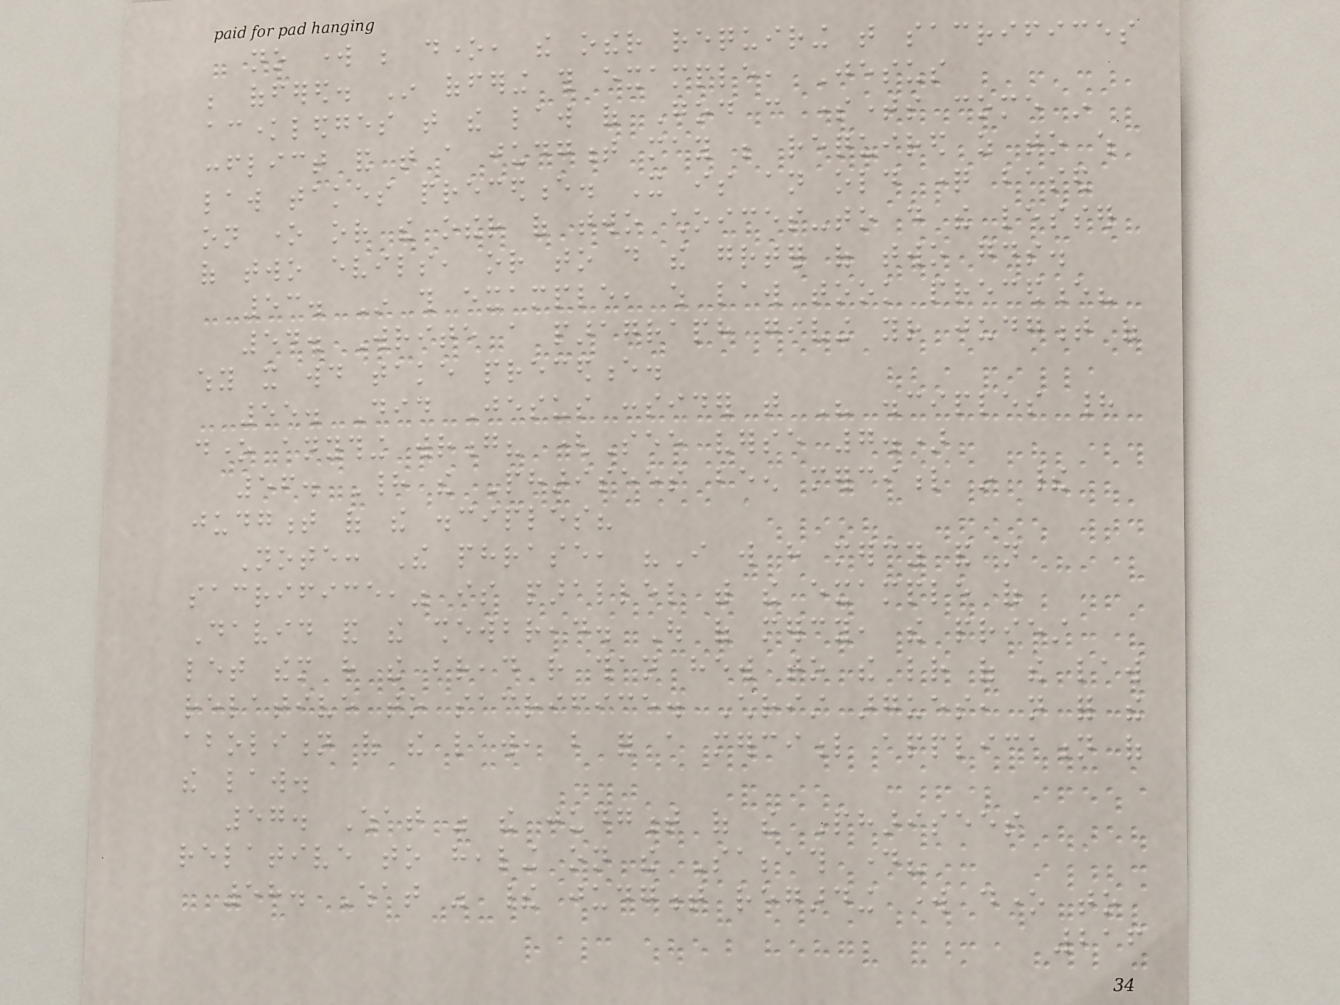no work be done, the other requiring that sacrifices
be offered. In offering this example, Jesus
acknowledges that the law of God can sometimes come in
conflict and that a judgment may be required as to which
law takes precedence. It is an old question based
on one or the other of two choices-to do the lesser
of two evils, or to do the greater of two goods.
53. In this example, which law took precedence?
54. Write a paragraph giving your judgment of
why it would take precedence.
55. Did Jesus consider that His disciples had
done anything wrong? (See verse 7.)
56. Had the Pharisees been merciful in their
judgment of the disciples?
Note: The phrase, "I will have mercy and not
sacrifice," is parallel with the example of
David and the shewbread. Out of mercy, the priest
let them have the bread rather than hew to the letter of the law
relative to sacrifice. Christ argues, not for the
abolition of the law, but for a merciful application of
the law.
57. What was the judgment of the Pharisees
relative to healing on the Sabbath day?
58. What was their judgment regarding work done to
216
